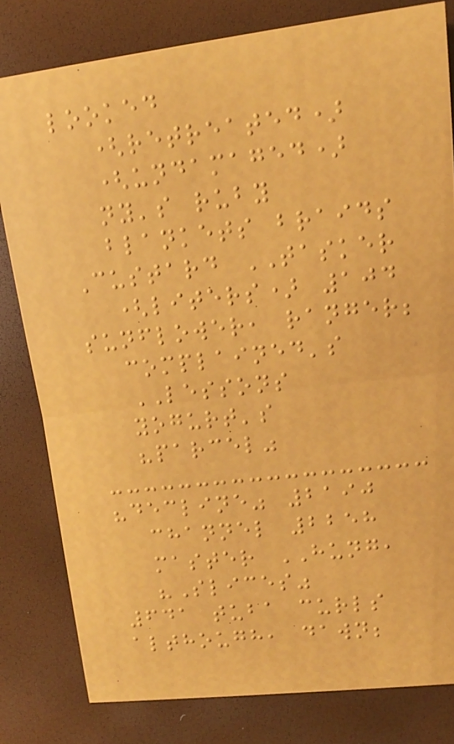looked
(retreated)
(undamaged)
ny's ruby
blankets braids
Custard TASKER
(liters) 104
sunflower, ranger;
complained's
LESSONS
yogurt's
"parcel"
"decline" 2190
channel 2258
master HUNG,
"Slices"
641 tuba curls
although, dawn;
